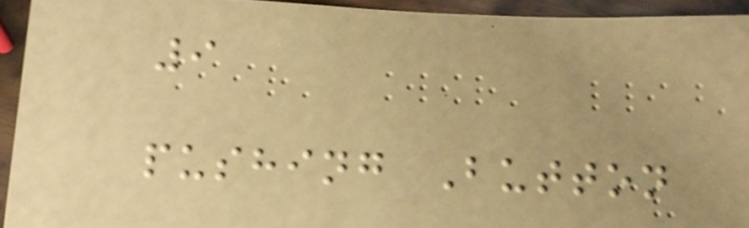9
pushing Button
